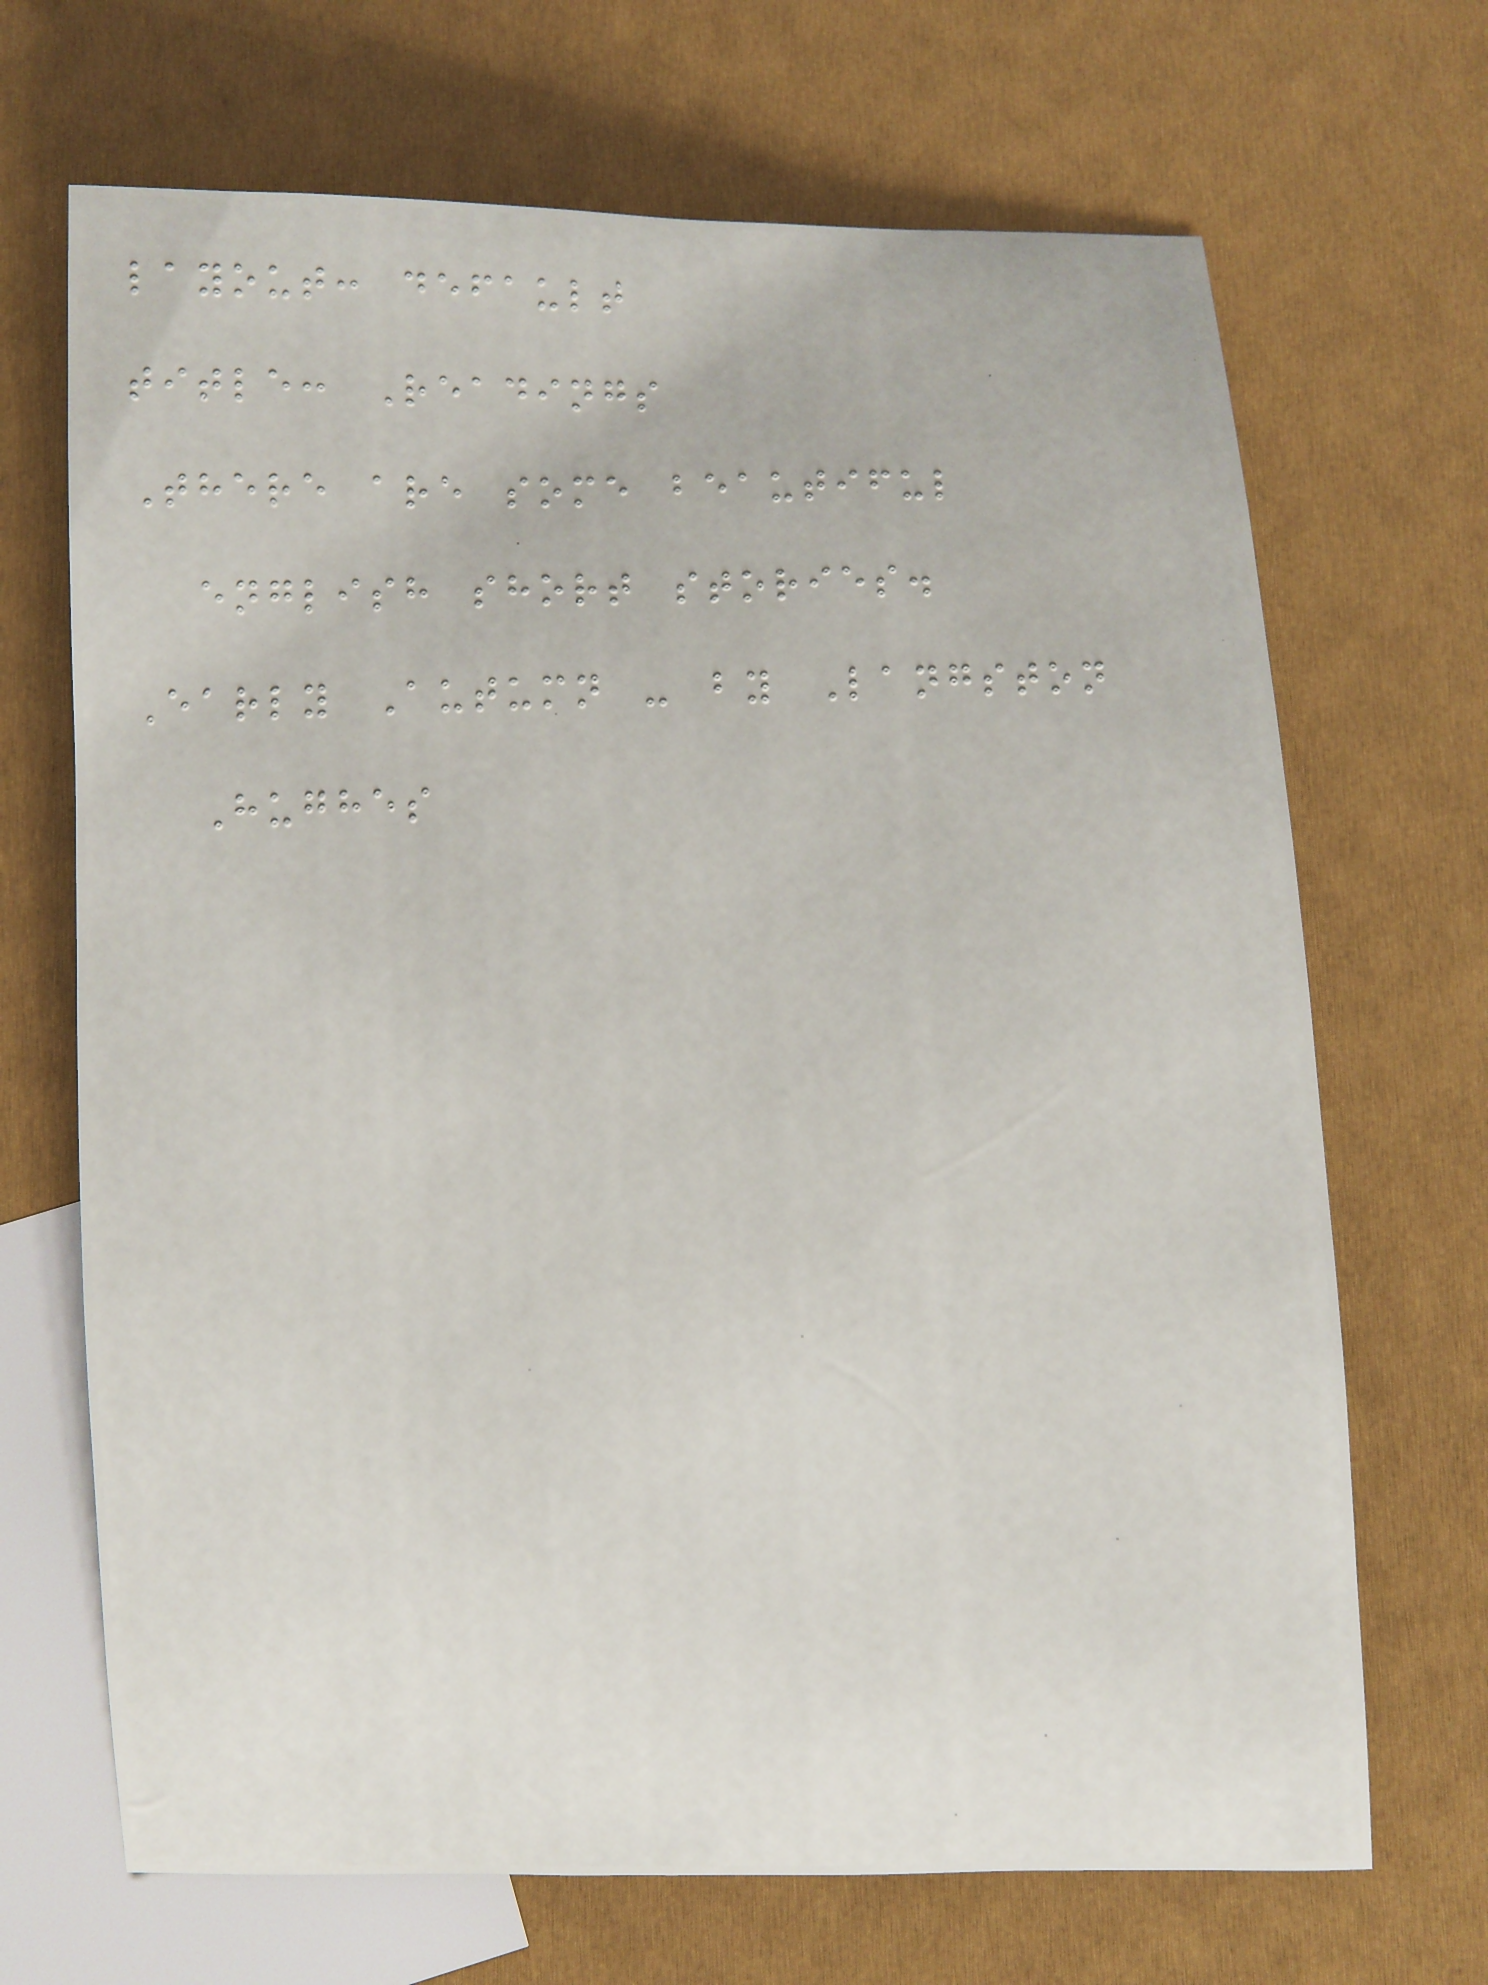layout: default
title: Readings
There are some beautiful
english short stories.
Early Autumn - by Langston
Hughes
